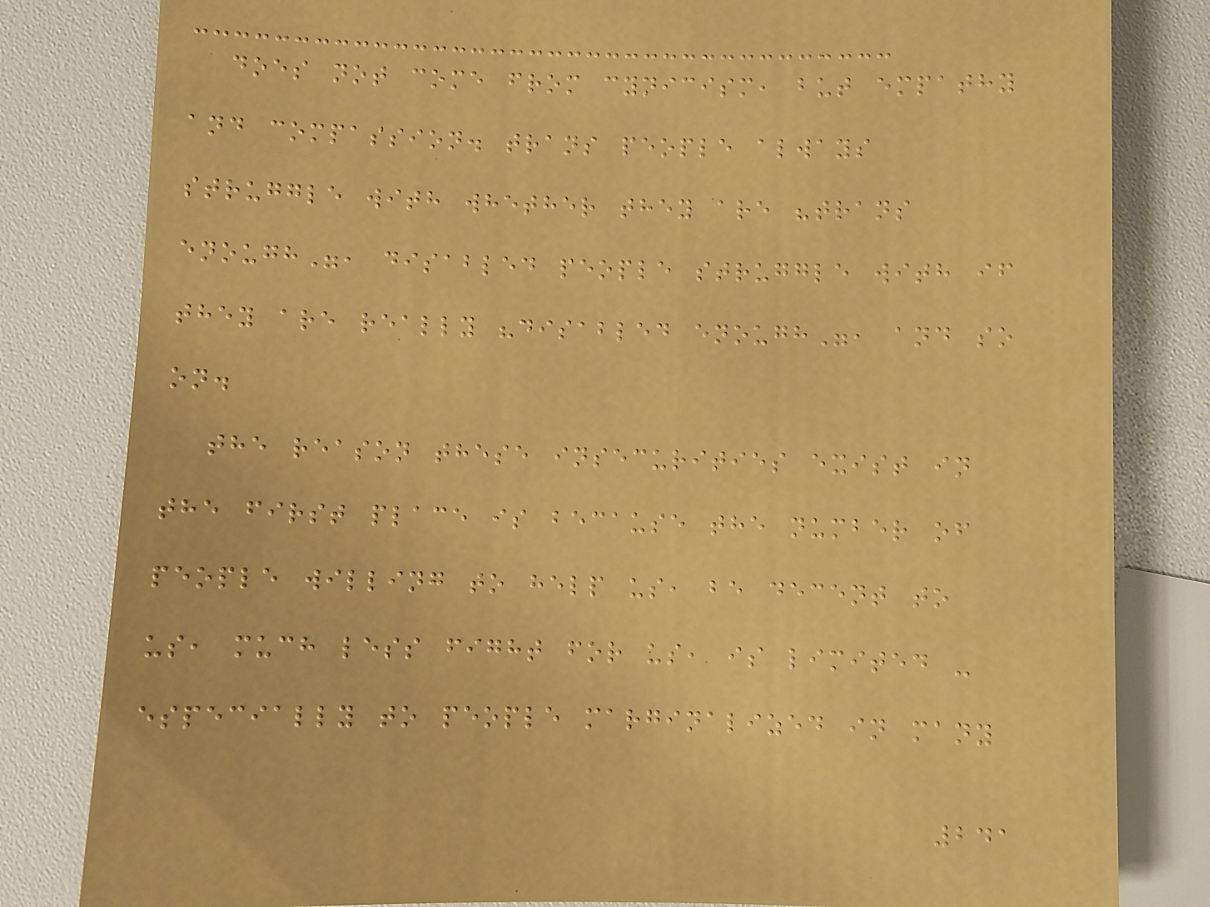does not come from cynicism, but empathy
and compassion. trans people always
struggle with whether they are "trans
enough", disabled people struggle with if
they are really "disabled enough", and so
on.
the reason these insecurities exist in
the first place is because the number of
people willing to help us, be decent to
us, much less fight for us, is limited -
especially to people marginalized in many
241
